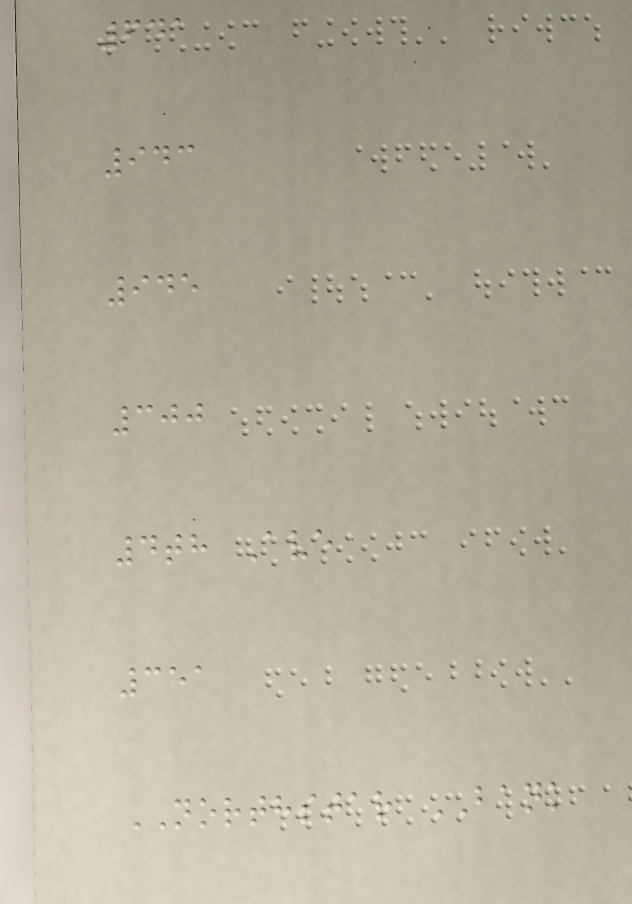641
943
945
300
4th Ave
351
NORTHSTAR BANK
